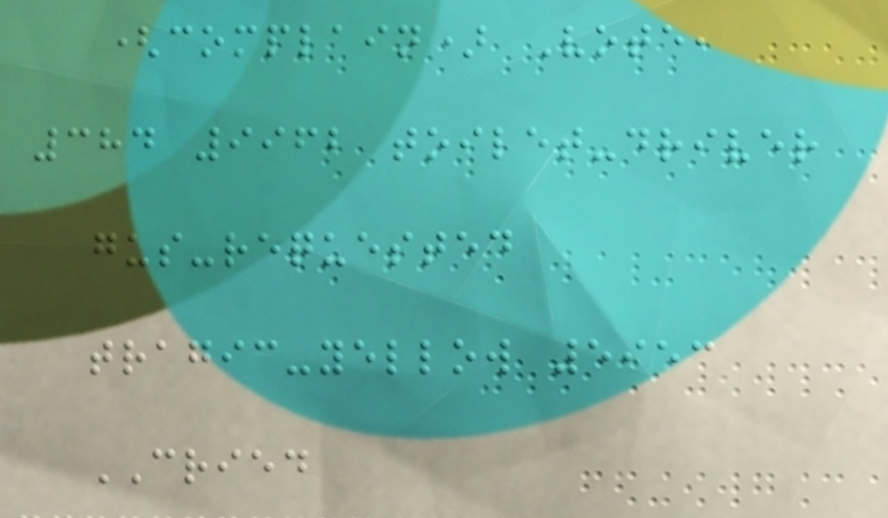(complain) Vote,
384 9962 toilet-driver
gus-requested
tragic-yellow 5953
CRIED
